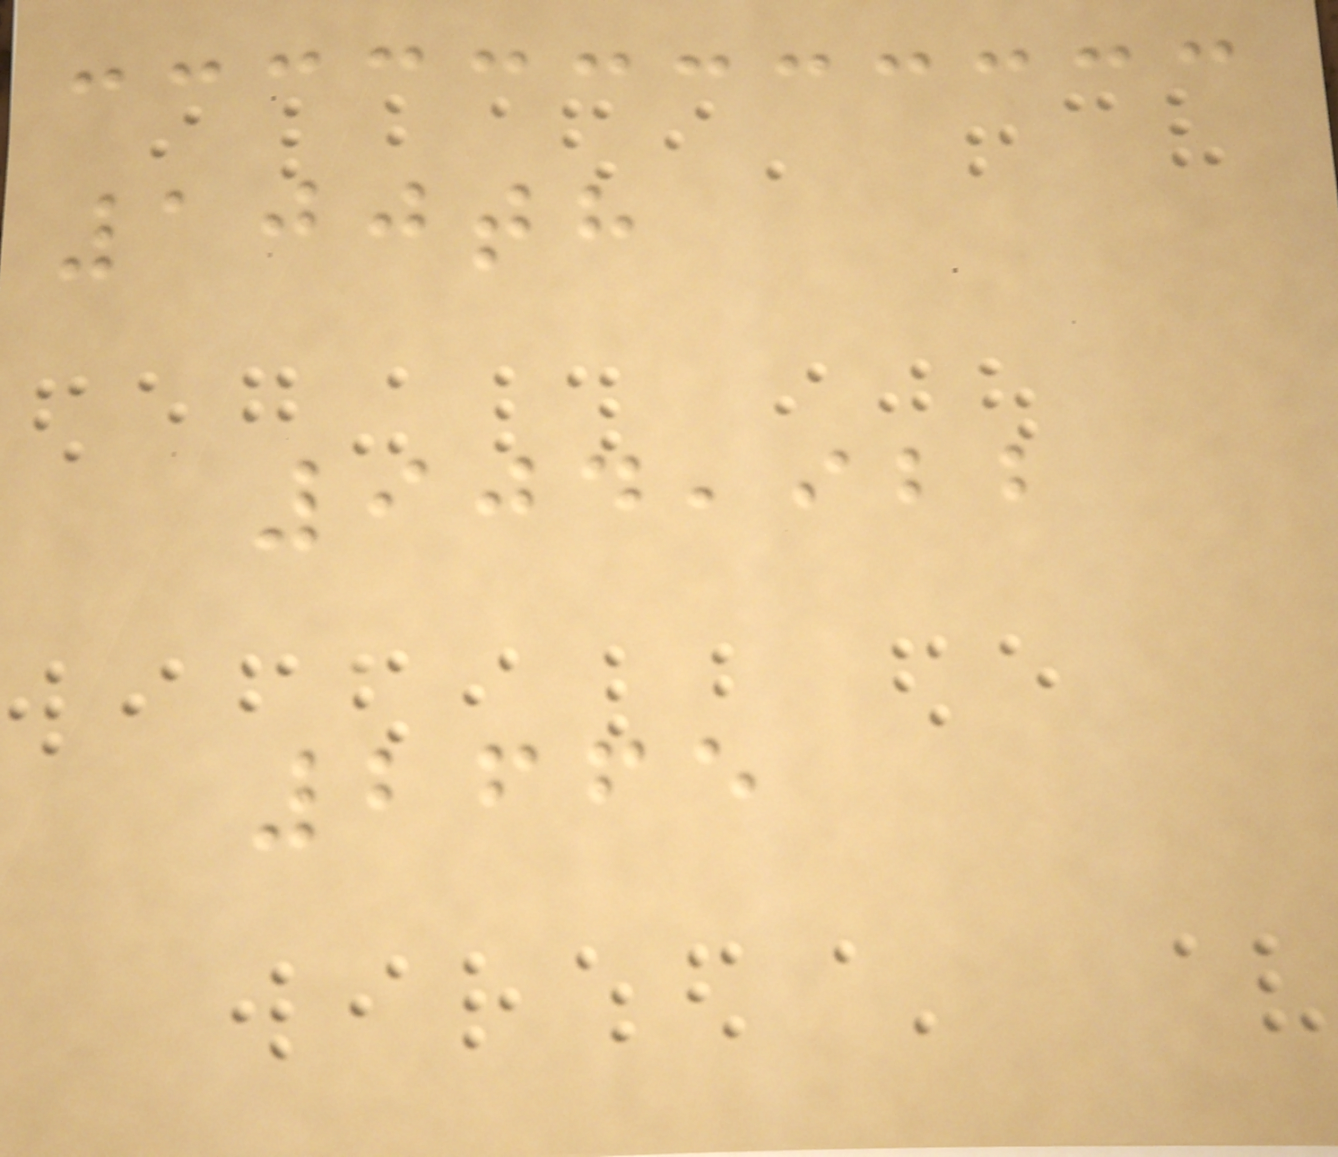100th
904,922
2665
